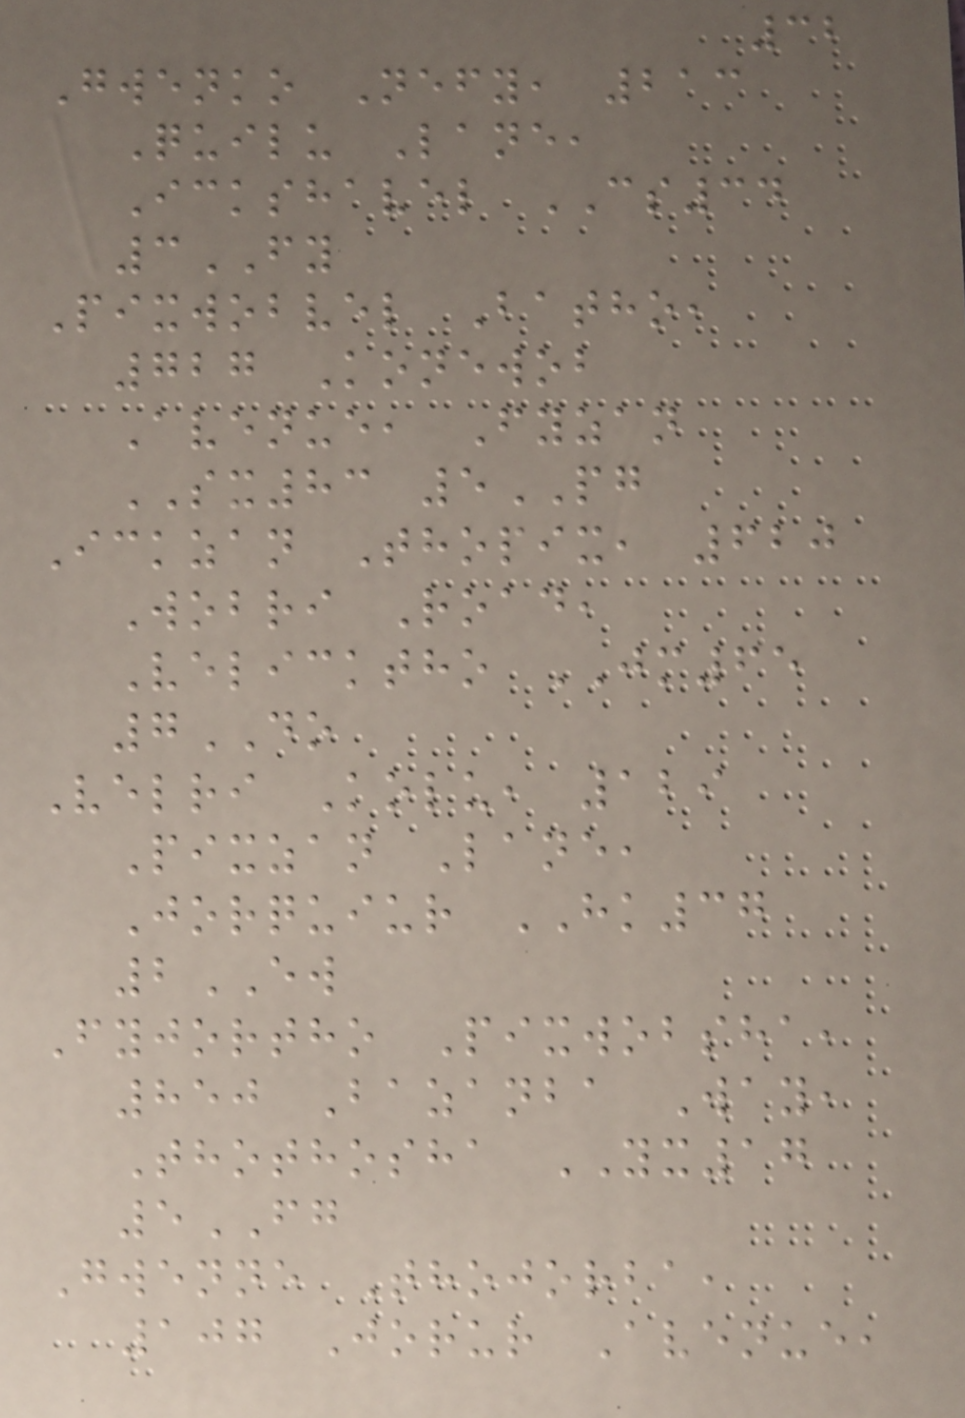32
Gwenko Nefy, 213
Quilu Lane,
Ickshavel CS34
3FY
Pixwobvel Batho,
727 Konewob
Avenue, Fyzan
SX83 5PG
Ickzan Thopix, 620
Wobri Road,
Velicktho JM65
7DO
Velri Kolu, 129
Pixzan Lane,
Jorquiur HK37
2EW
Fyjortho Pixwobsha,
850 Bazanba Way,
Thothosha YX17
5FG
Gwenne Thojorba,
107 Jorur Avenue,
